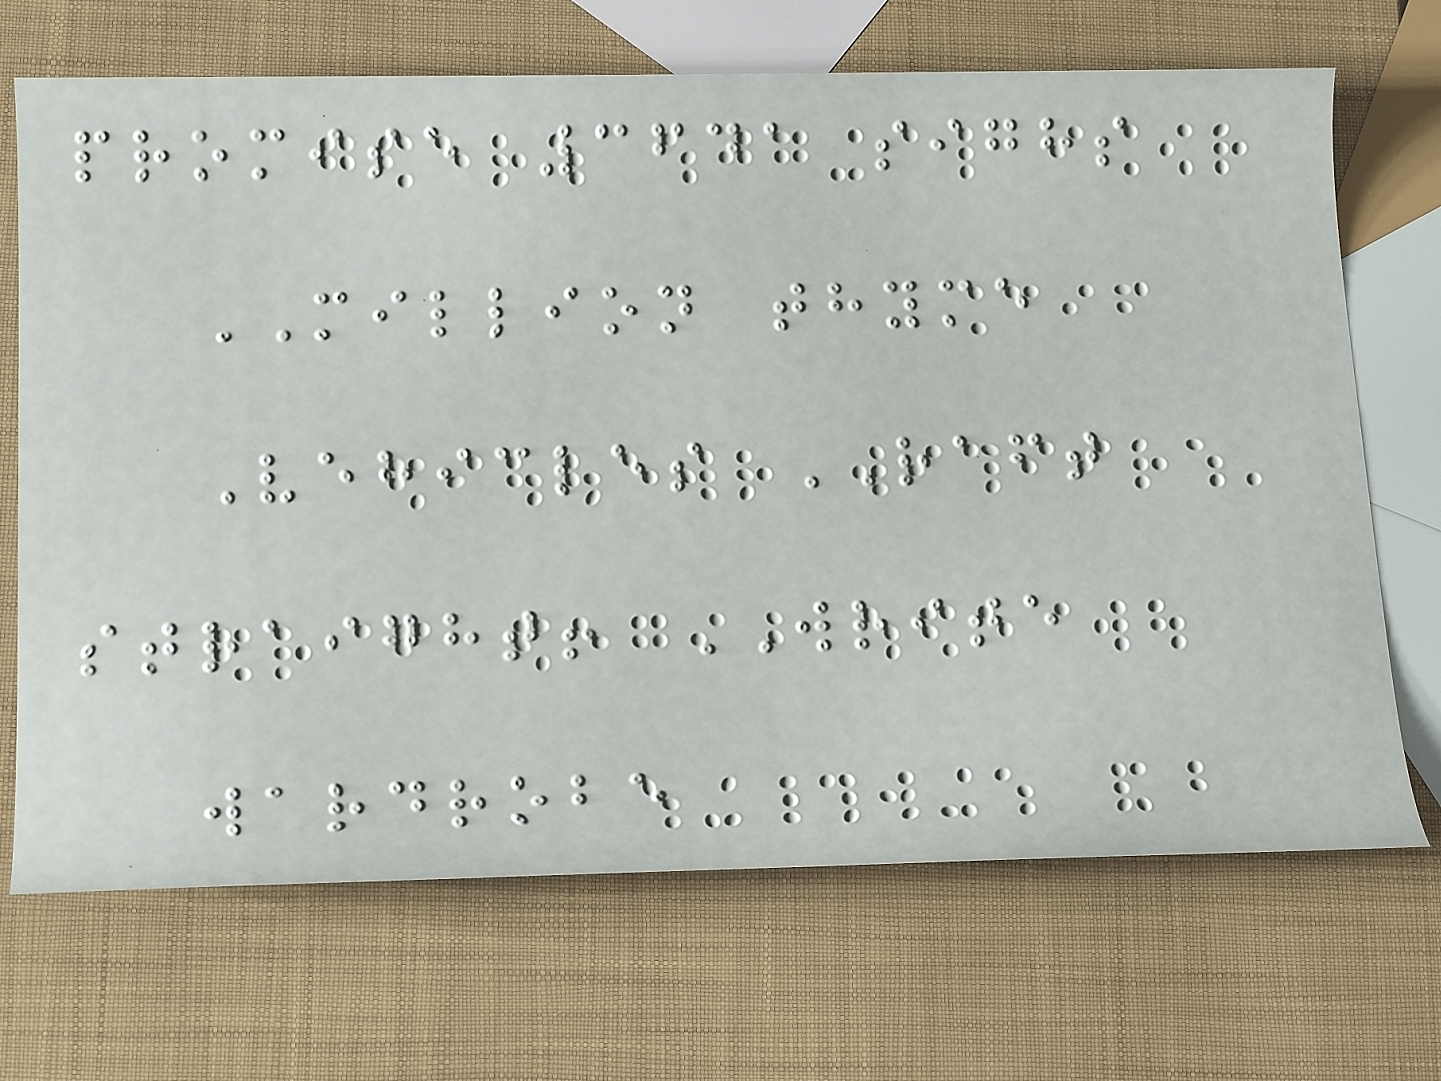promise 3641 sighs
MILLION thyme
Vehicles RAFT
straight! WRITE
wardrobe
